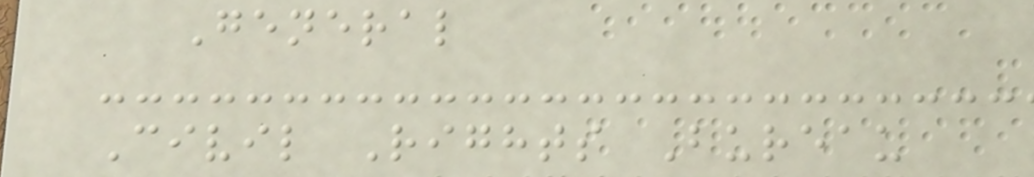General
Civil Rights Bureau
